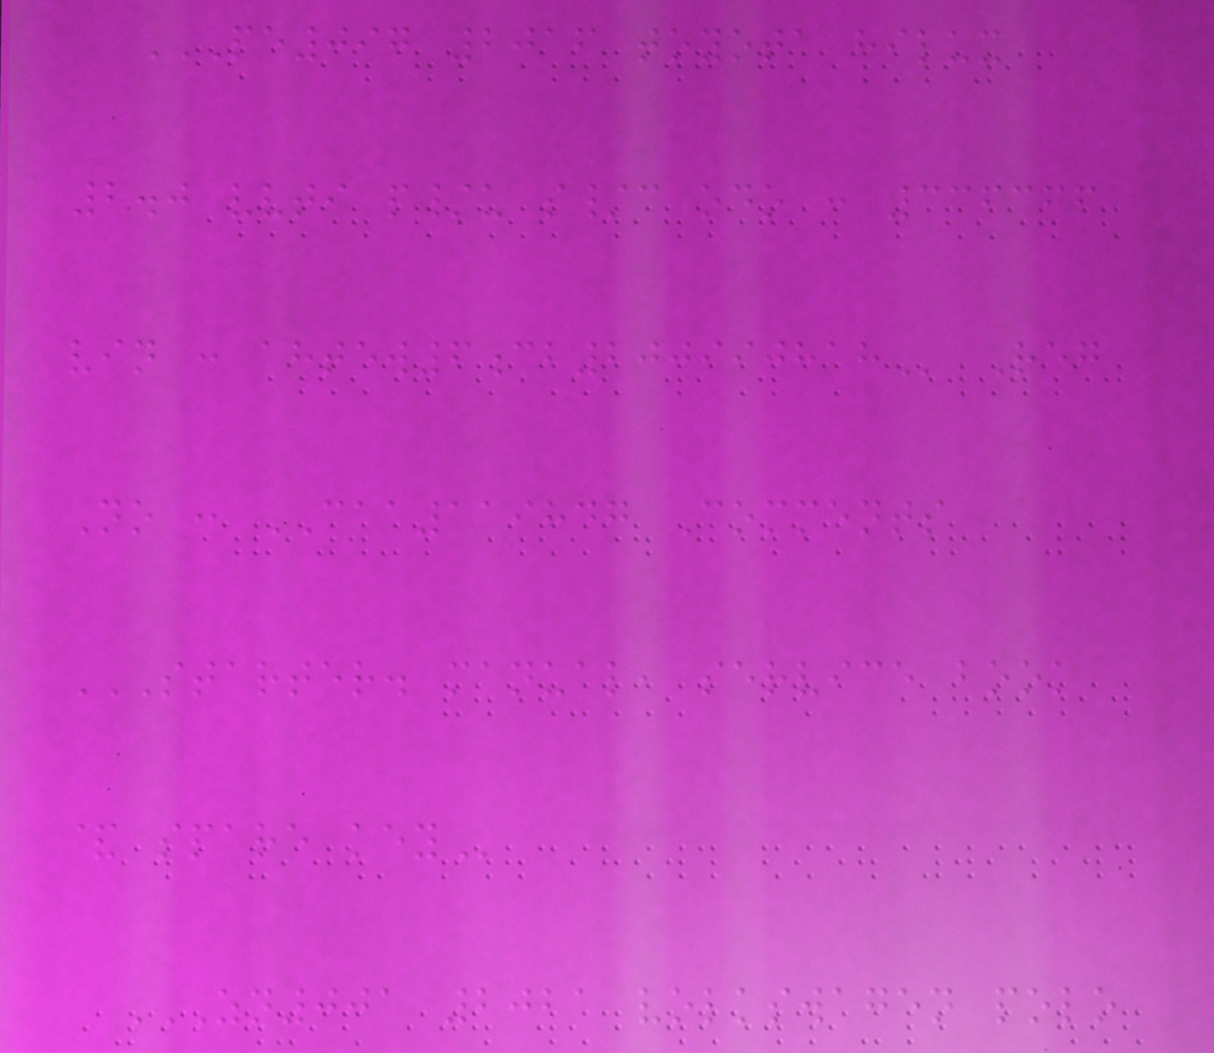PE097 2016 TOYOTA HILUX
2.0 VVTI P/U S/C ODO : 336366
VIN : AHTEW6CB200990818 Reg
No : CAA119847 Comments
STARTER. MANUAL, SERVICE BOOK
& SPARE KEY
ZN001 2021 VOLKSWAGEN POLO
